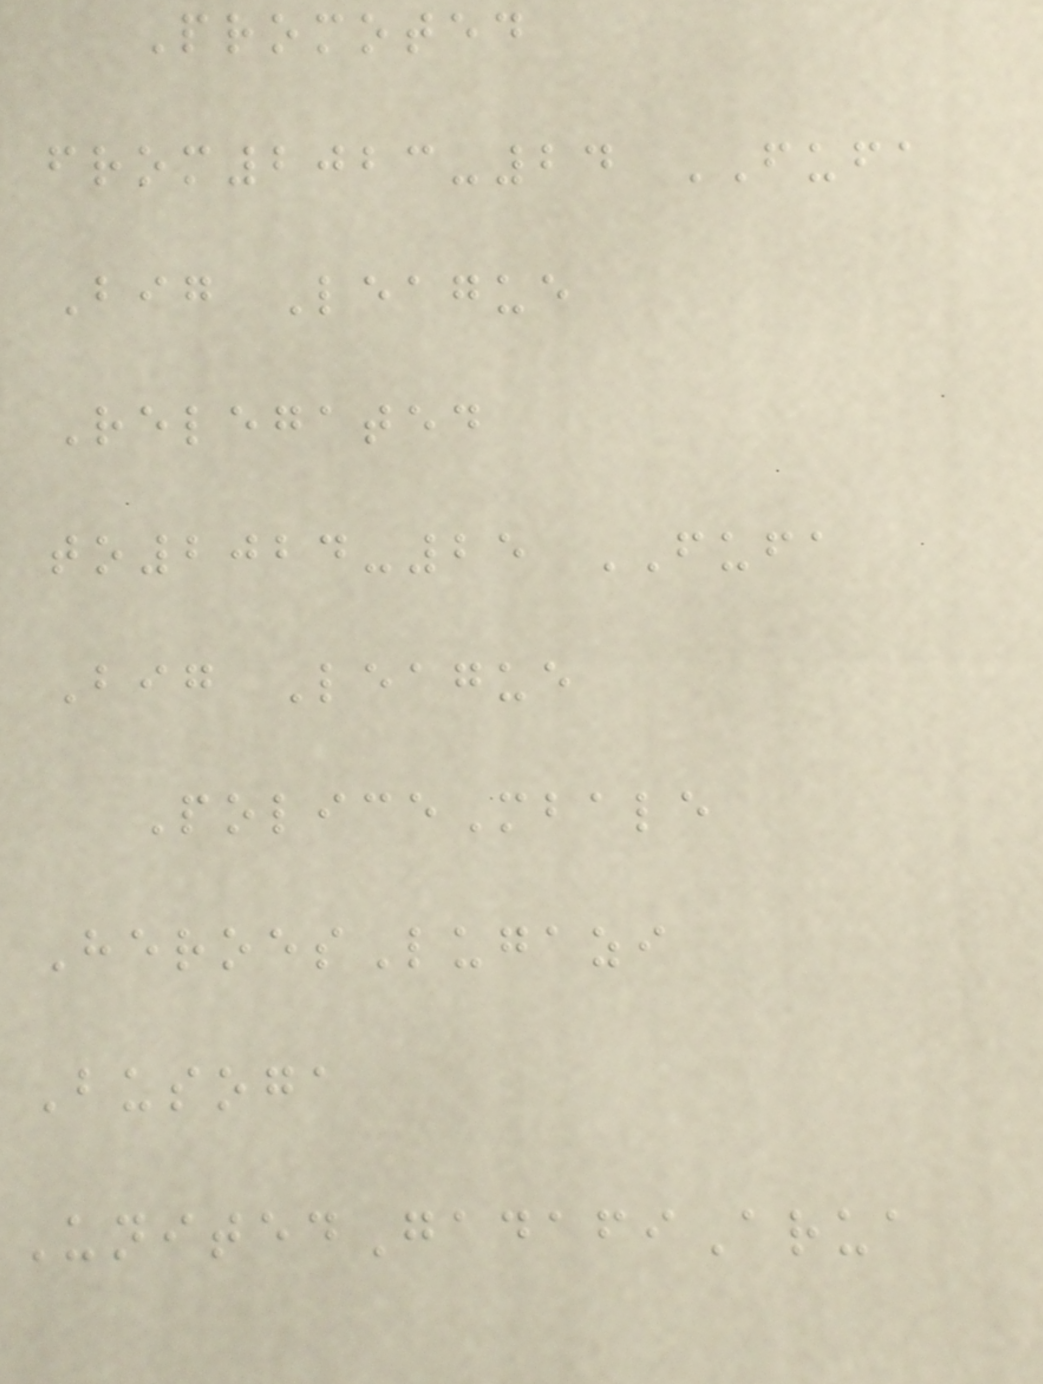Promoted
from2023-24 FUFA
Big League
Relegated
to2024-25 FUFA
Big League
PoliceMbale
HeroesLugazi
Busoga
UnitedGadafiArua
